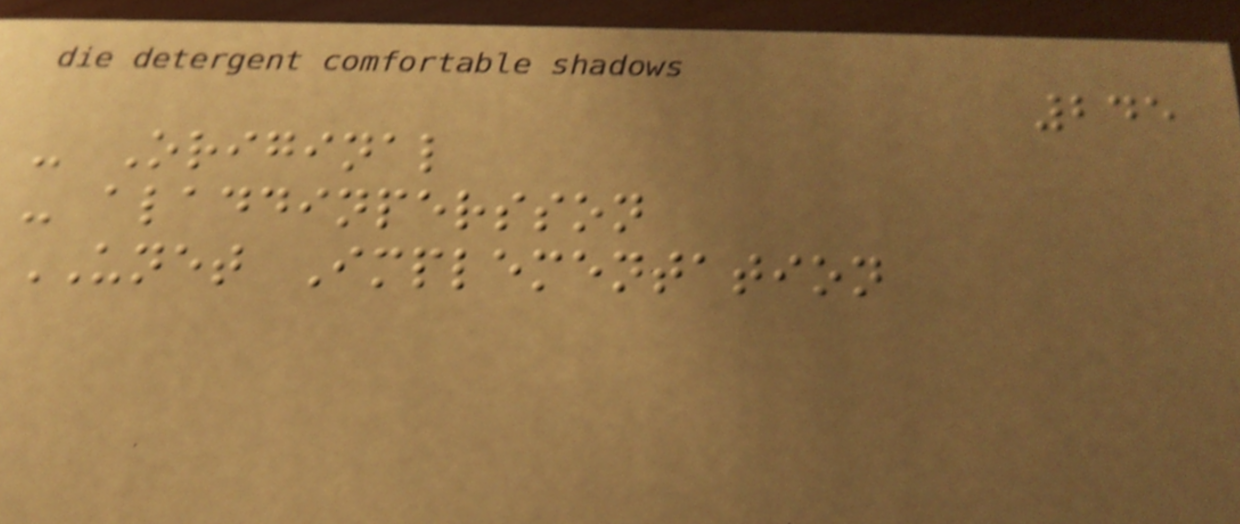245
- Original
- aladdinpersson
UNET Implementation
